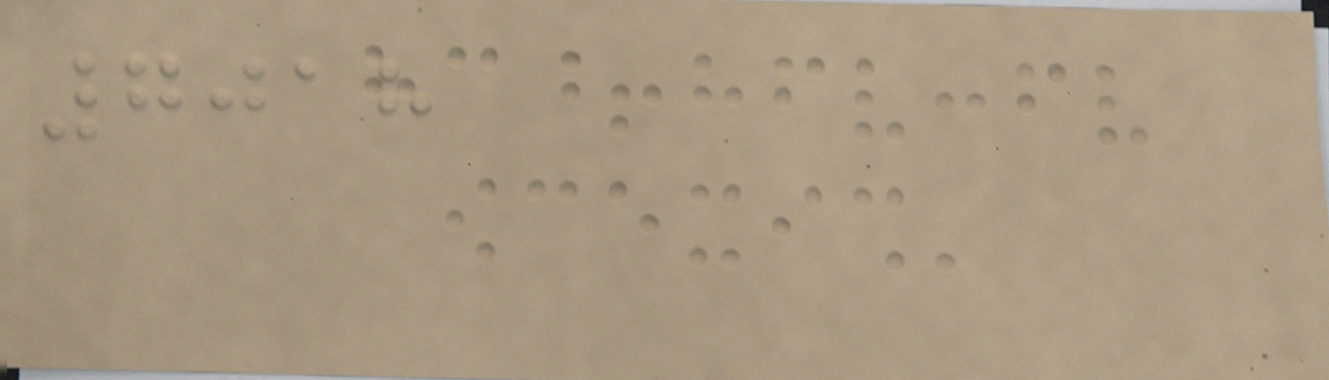7018
